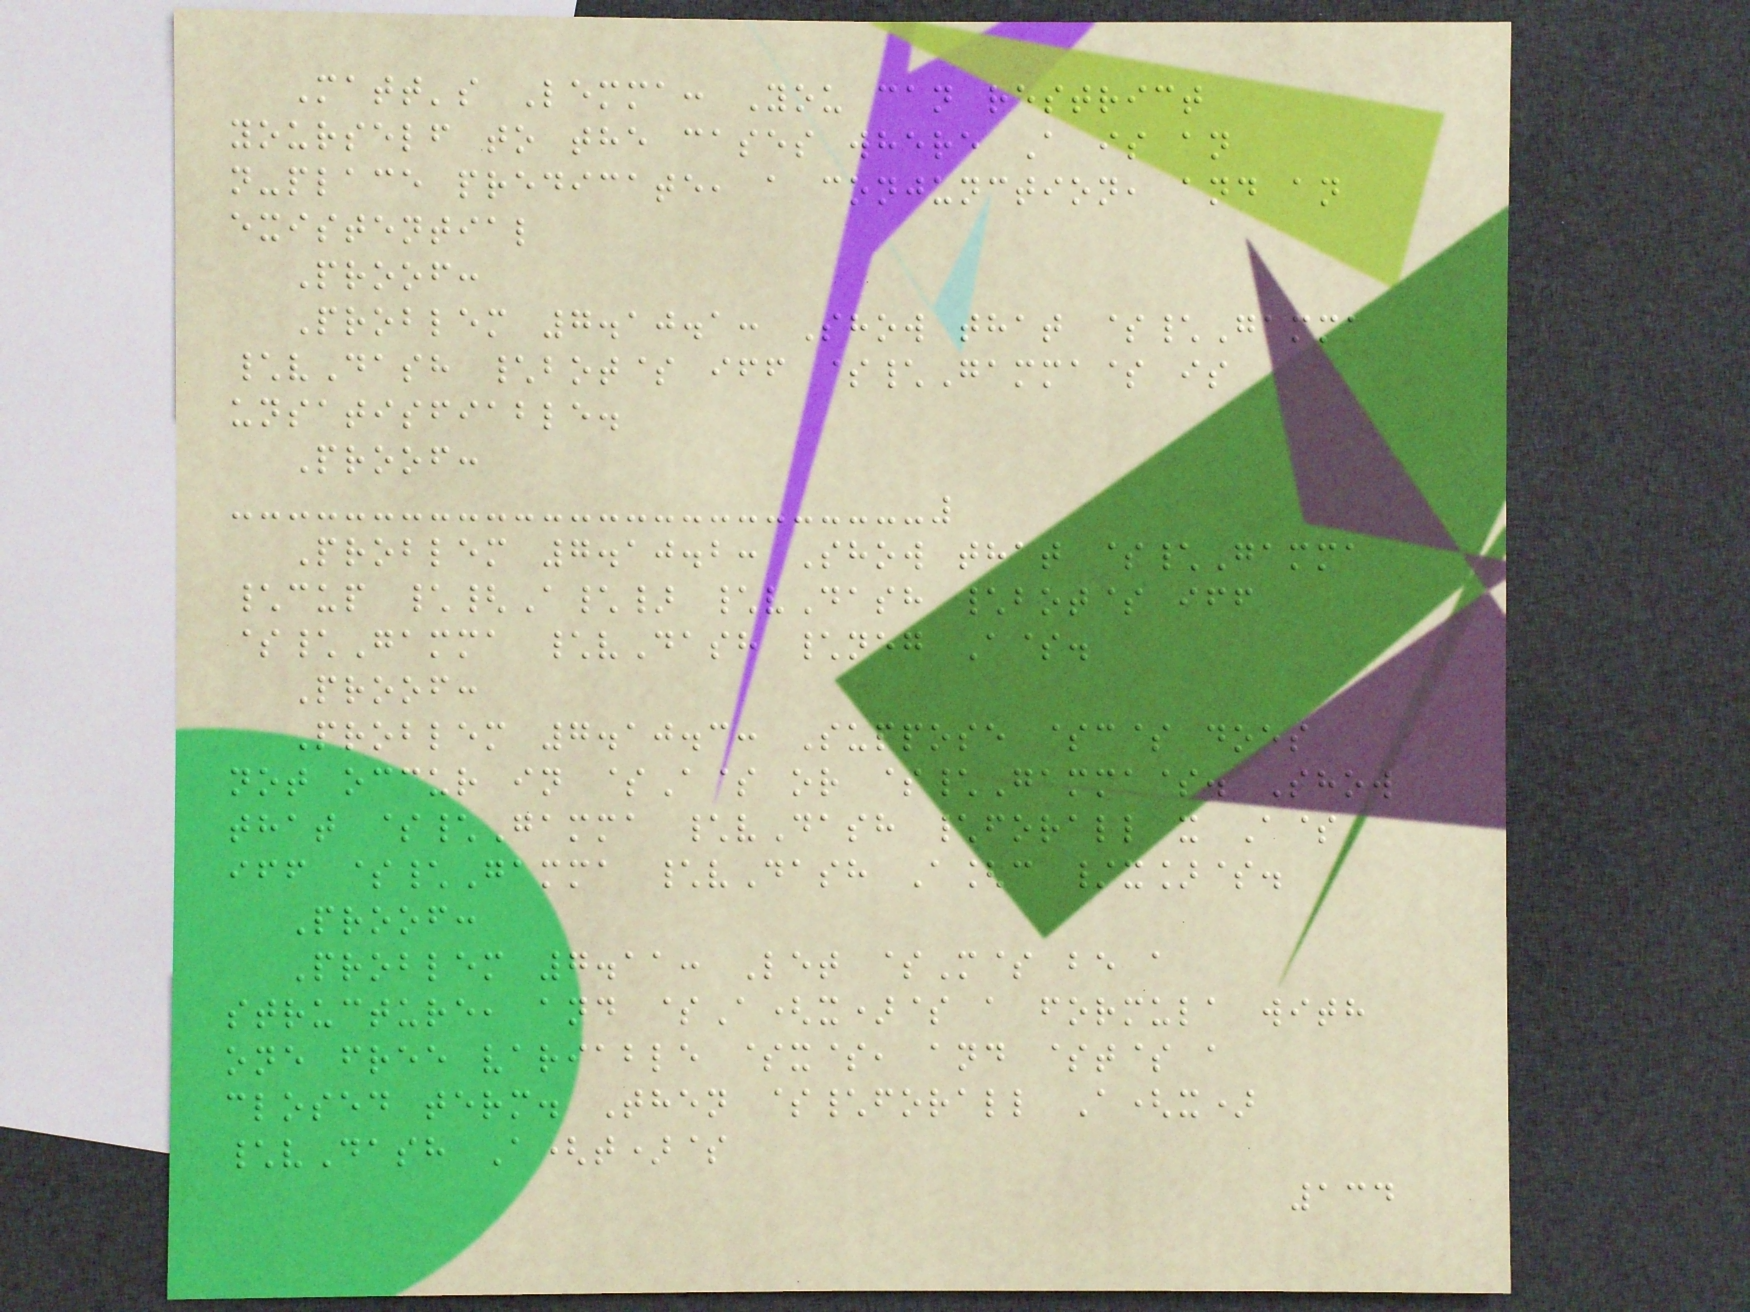Matt's Lemma: You can restrict
yourself to the cases where A is an
n-place predicate, a conjunction, and an
existential
Proof:
Problem 7.10.1: Show that $\Gamma
\vDash \bot$ iff $\Gamma$ is
unsatisfiable.
Proof:
Problem 7.10.2: Show that $\Gamma
\cup \{A\} \vDash \bot$ iff
$\Gamma \vDash \neg A$.
Proof:
Problem 7.10.3: Suppose $c$ does
not occur in $A$ or $\Gamma$. Show
that $\Gamma \vDash \forall x A$
iff $\Gamma \vDash A[c /x]$.
Proof:
Problem 7.11: Let $M$ be a
structure, and $A(x)$ a formula with
one free variable $x$, and $t$ a
closed term. Then $\forall A(x)
\vDash A(t)$
134
